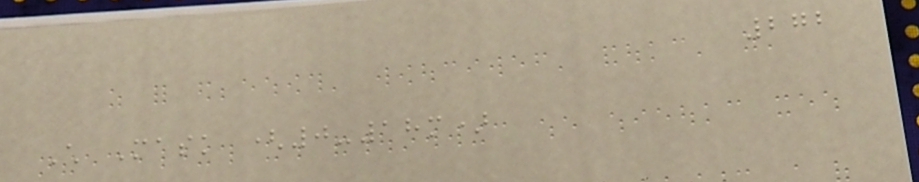272
Child Mask (0-18m)
